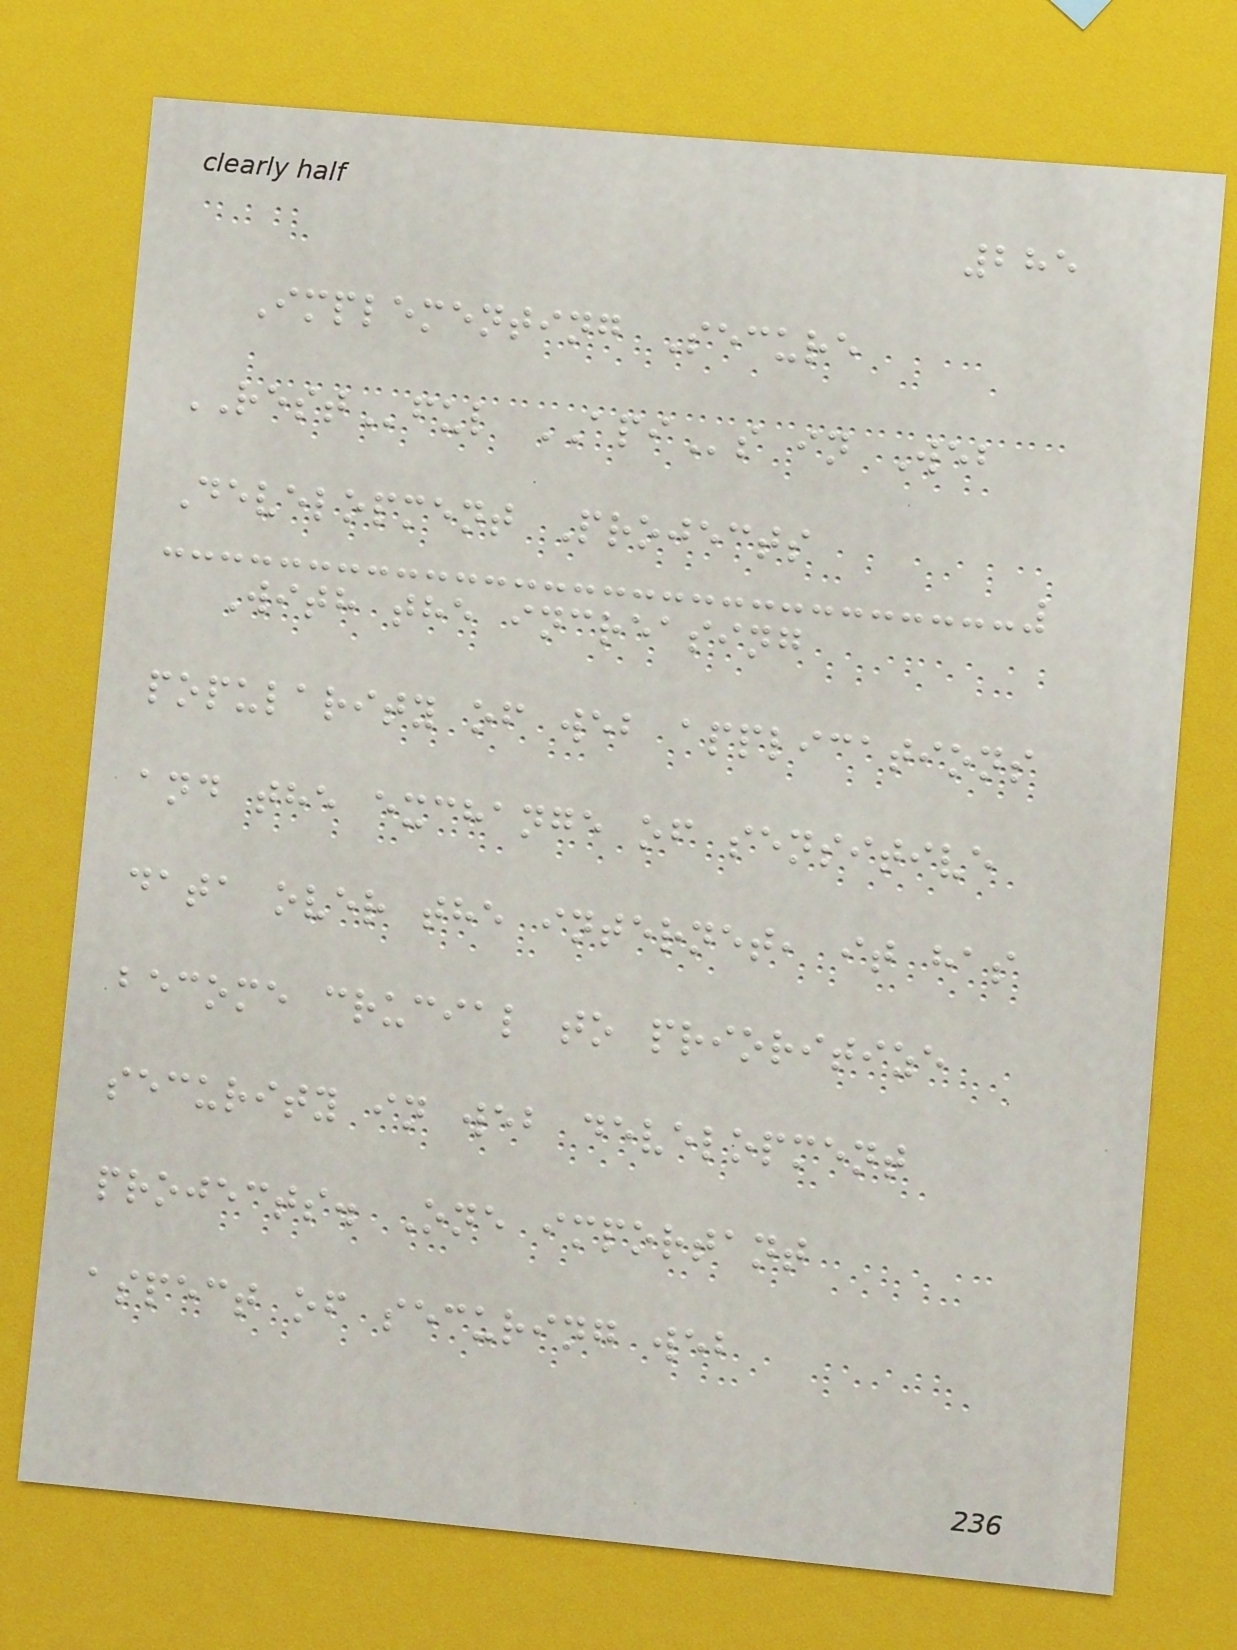285
Implementing Secure
RESTful APIs in Web
Development Projects
With the increasing
popularity of web applications
and the exchange of sensitive
data over the internet, it has
become crucial to prioritize
security in web development
projects. One important
aspect of securing web
